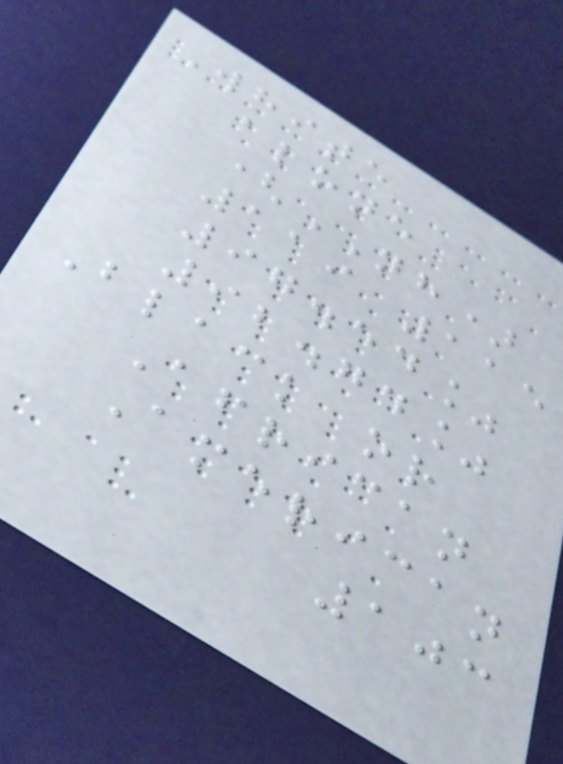White
alone
(NH)
119 115
97.54%
92.74%
Black or
African
American
103
